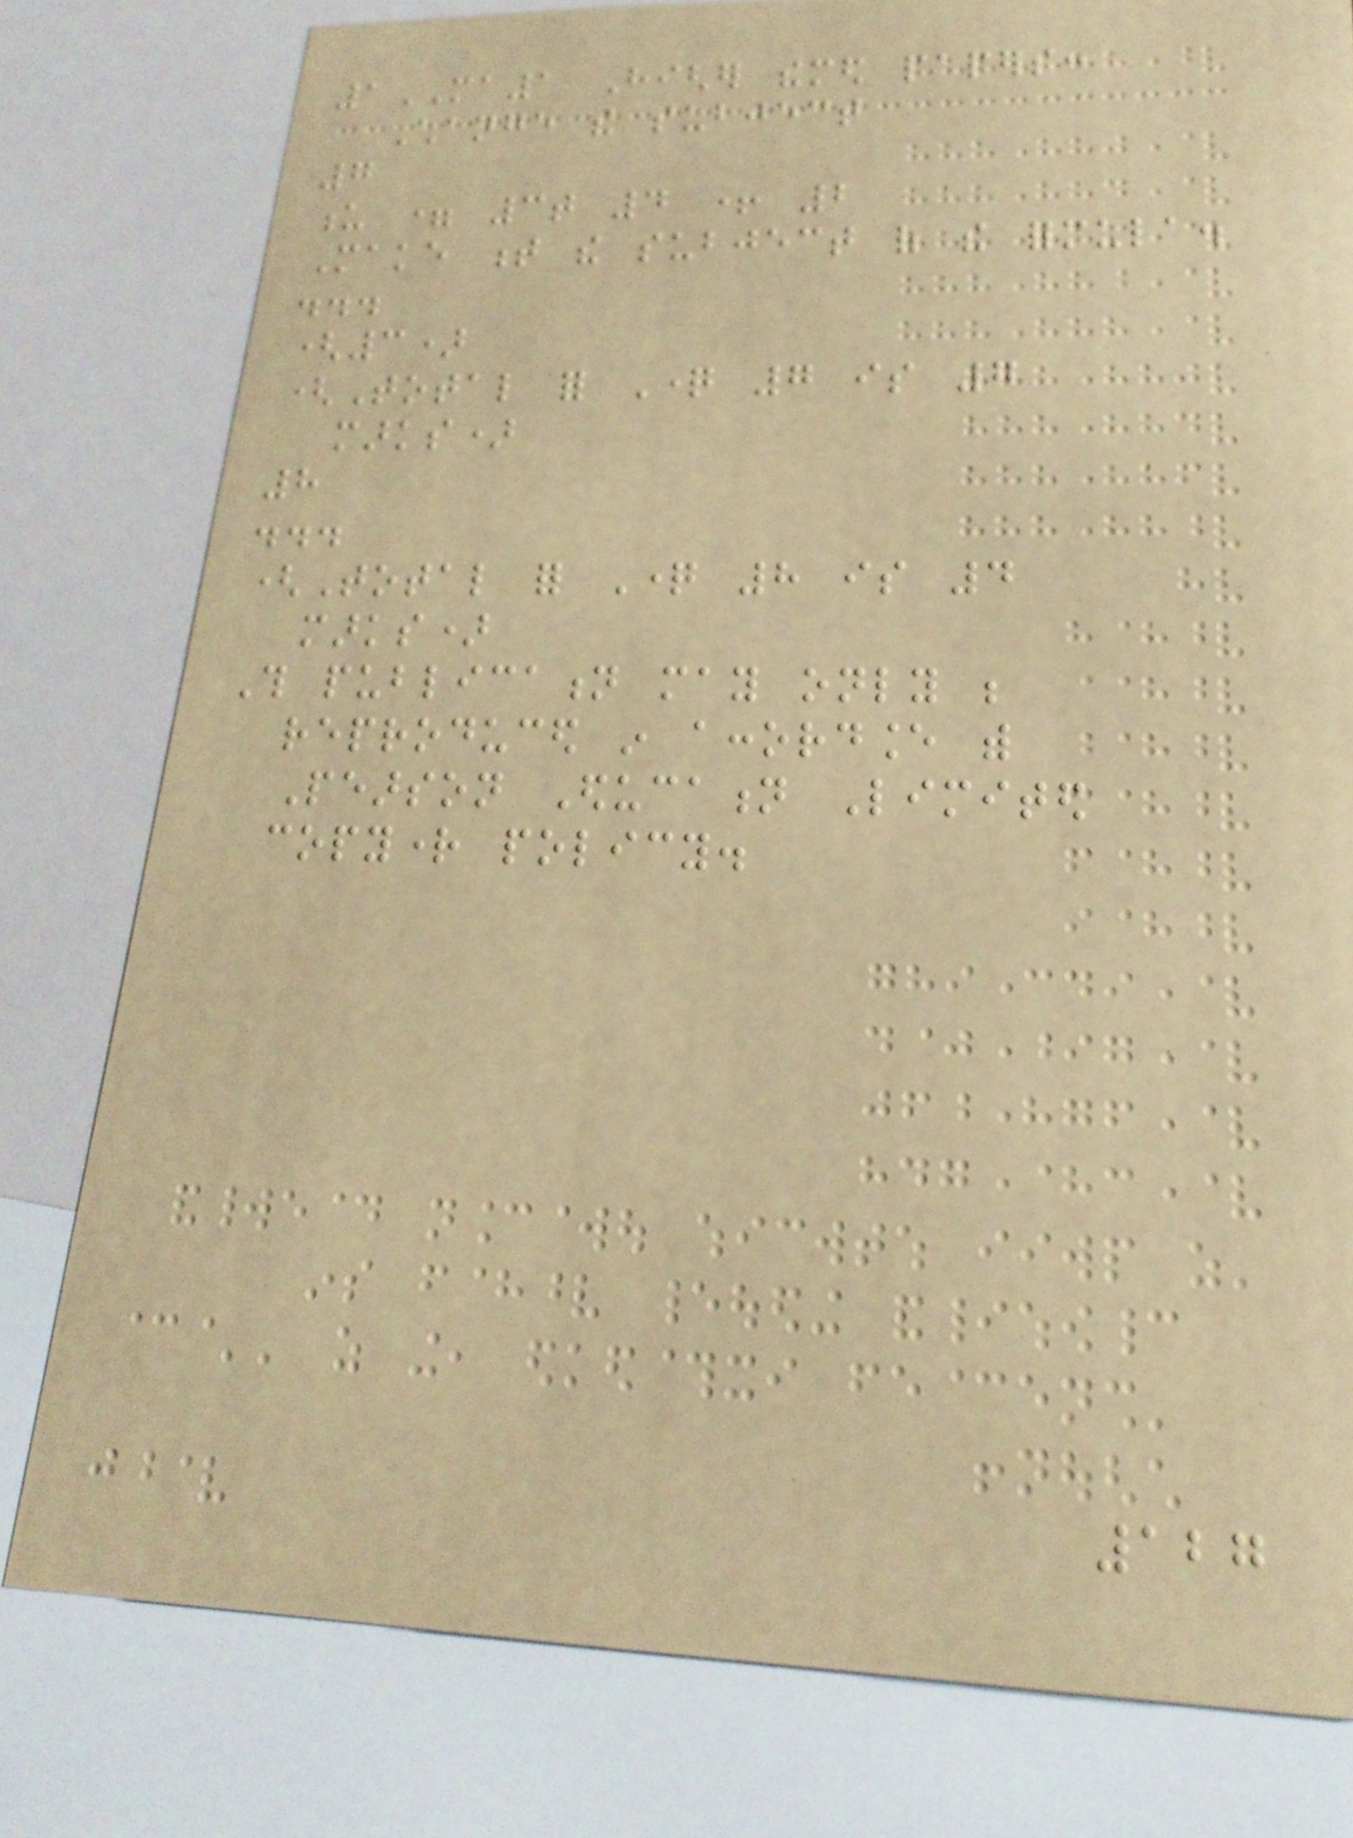1MA1 Higher themed papers:
Change the subject
7
u = 3t 4 + 2
Make t the subject of the formula.
...
(3)
(Total for Question 7 is 7
marks)
8
...
(Total for Question 8 is 4
marks)
This publication may only be
reproduced in accordance with
Pearson Education Limited
copyright policy.
127
